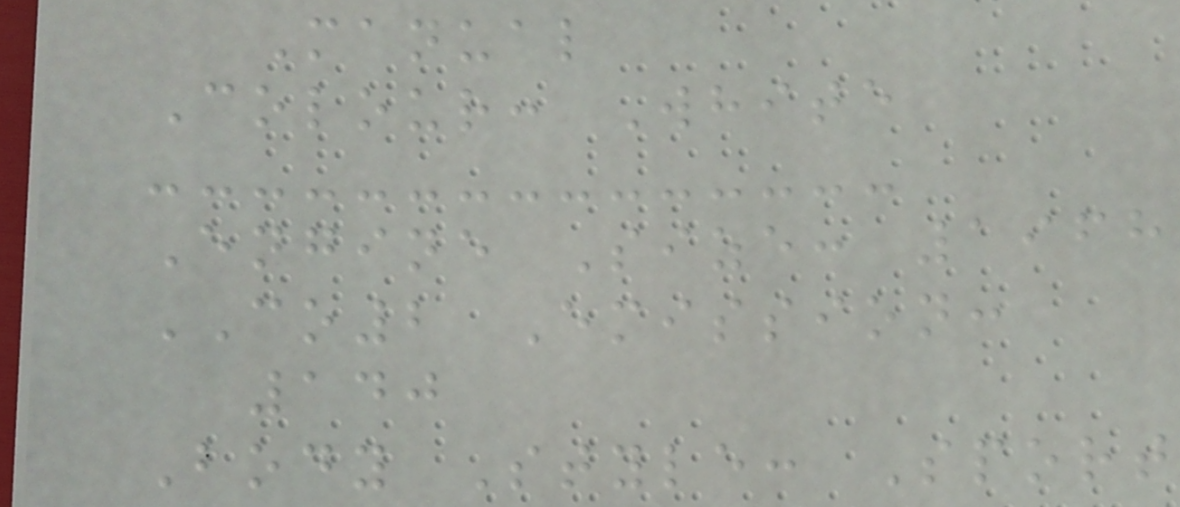Manual
Colour: White
Engine Size: 1968
CO2 Emission:
140
Body Style: Sport
